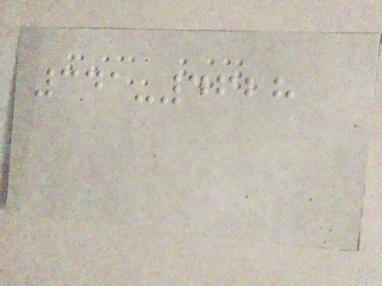341-4628
